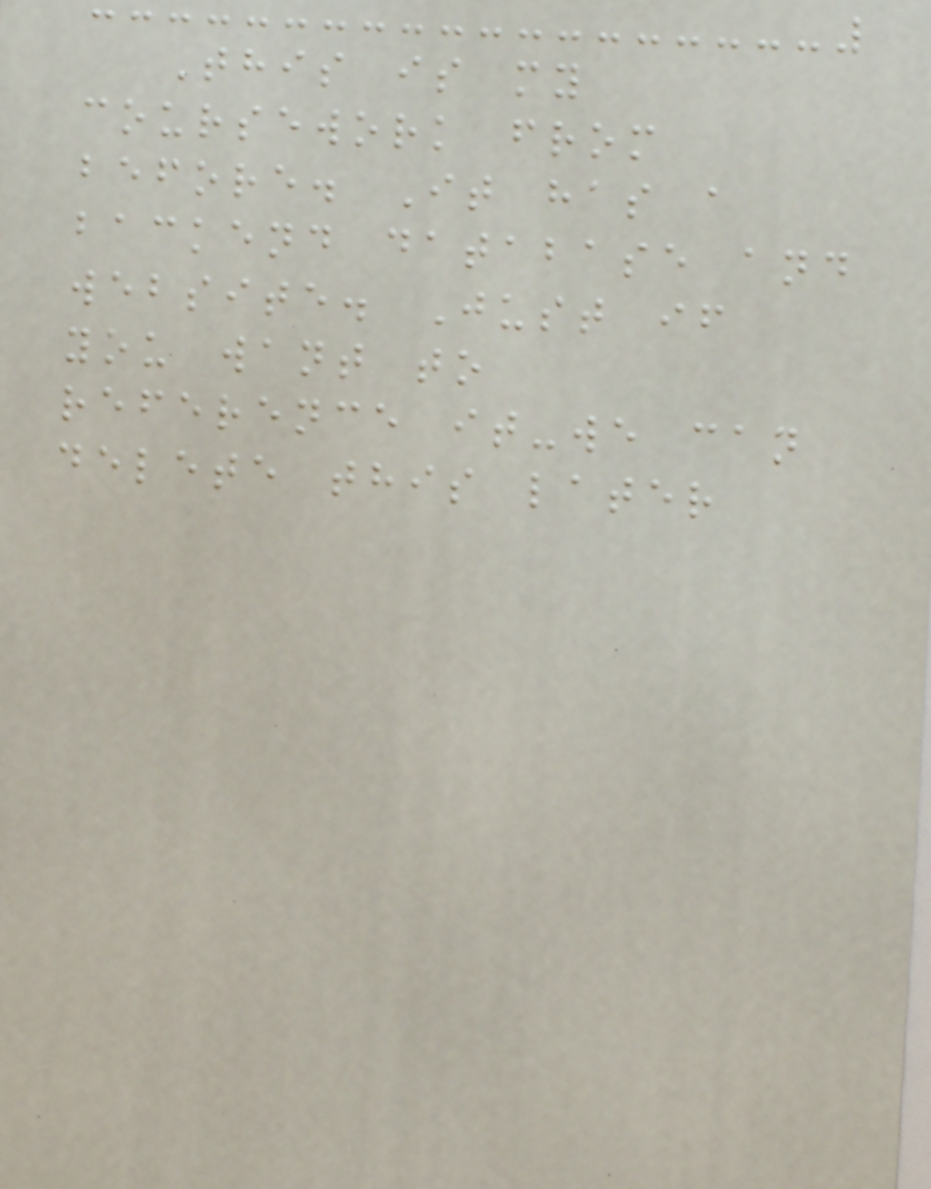This is my
coursework from
before. It has a
backend database and
website. Just if
you want to
reference it-we can
delete this later
